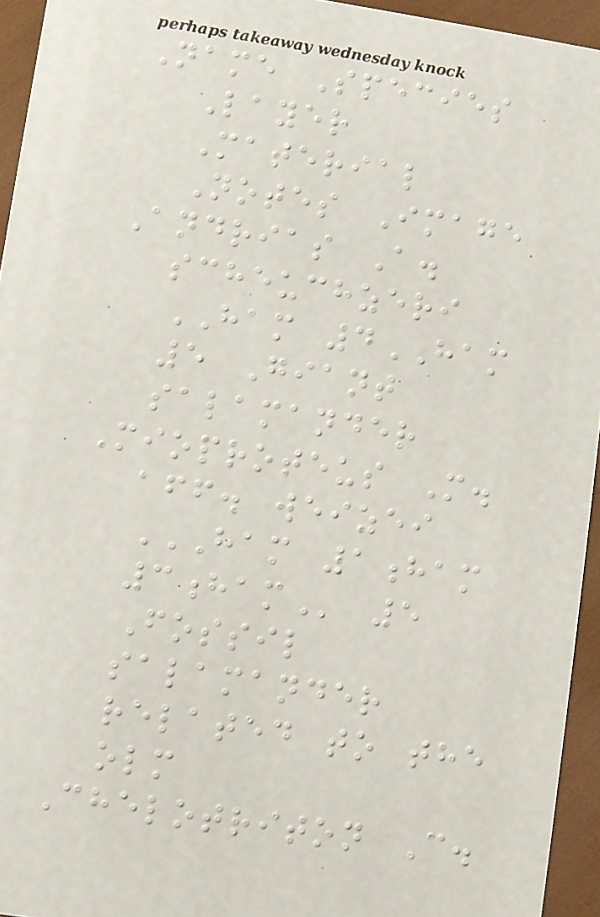Name Species
Layer
Material
Notes Image
Andrias A.
scheuchzeri
HAM 4HAM
5 Giant
salamander
Mioproteus M.
aff. weizei
HAM 1HAM
3HAM 5
Fossil
salamander
related to the
olm
Chelotriton C.
